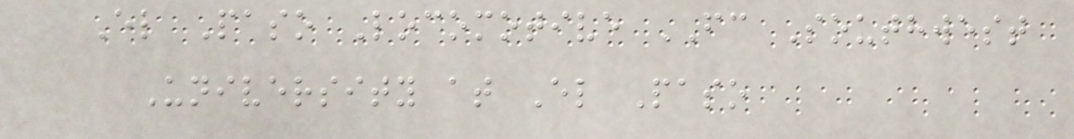El Paso Locomotive FC Southwest
University at El Paso
